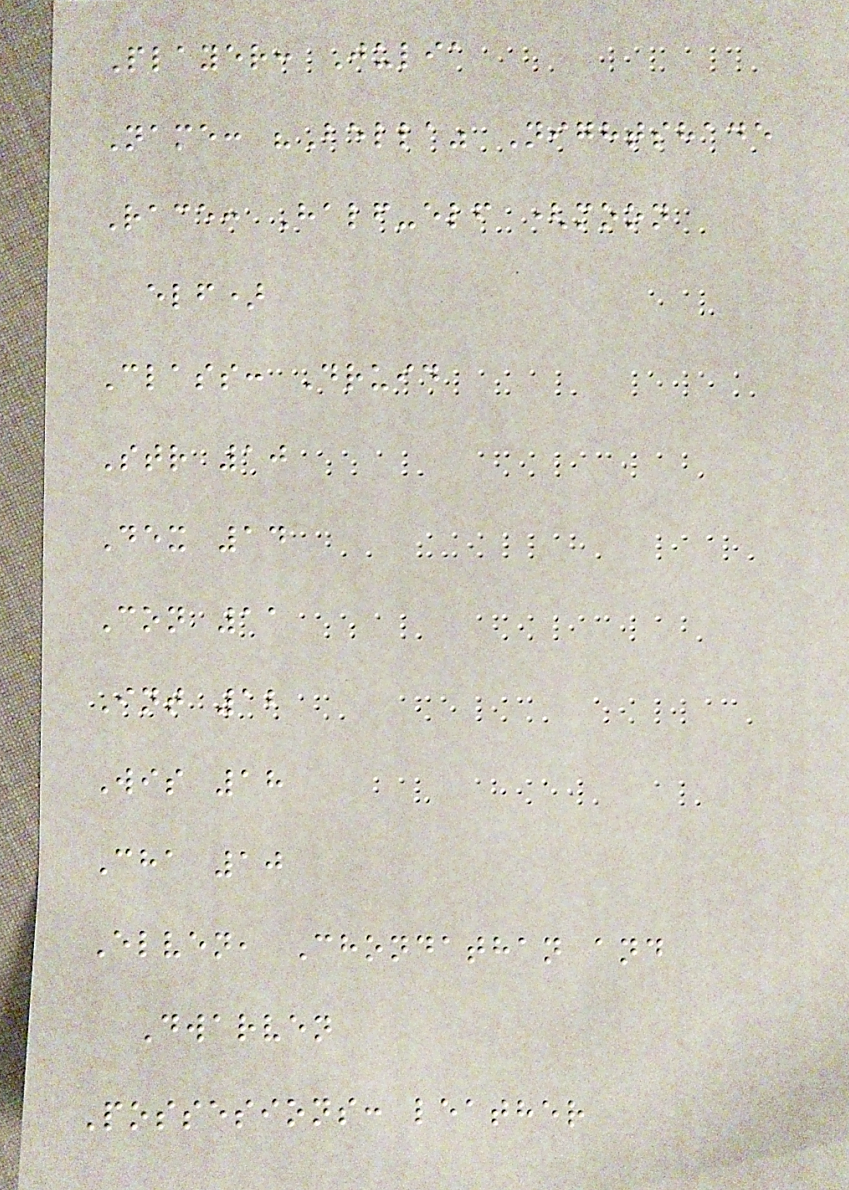Player: Julia
Name: "Bella" Nightshade
Race: Half-elf (moon
elf)
Class: Druid
Str 10
Dex 14
Con 11
Int 12
Wis 18
Cha 10
Elven, Chondathan and
Dwarven
Possesions: leather
